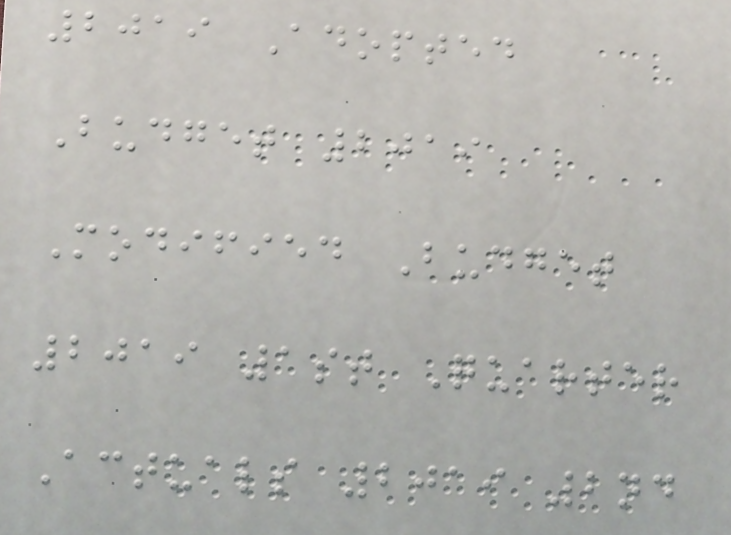2019 Adopted
Budget 2019
Modified Budget
2019 1st Quarter
Actuals 2019 2nd
